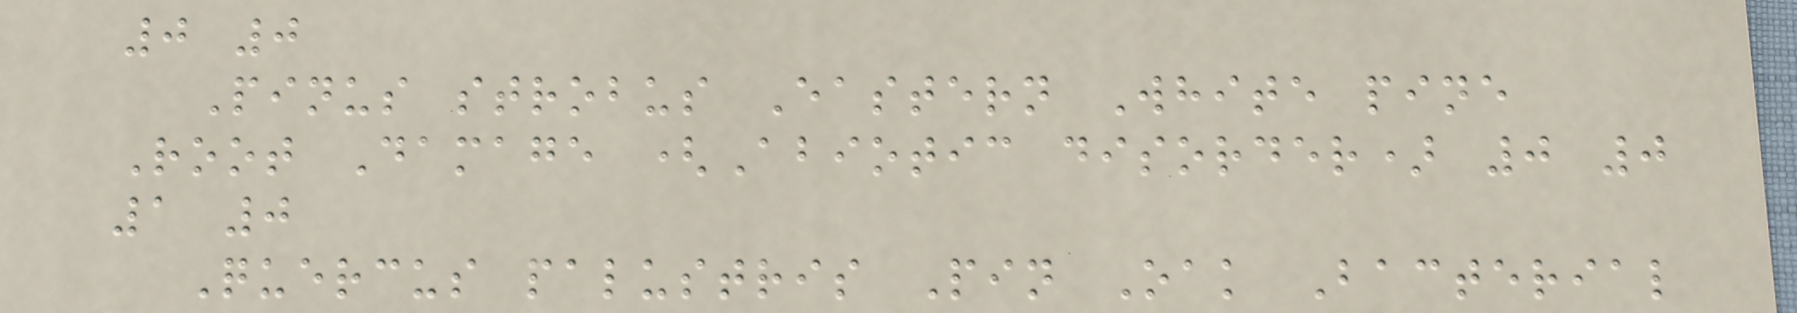0 0
Pinus strobus Eastern White pine
Root Damage (Abiotic disorder) 0 0
1 0
Quercus palustris Pin Oak Bacterial
